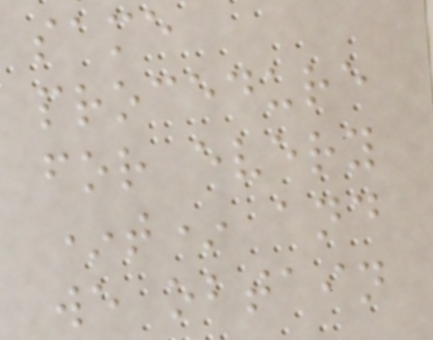same
procedure
for every
*t* and
we obtain
